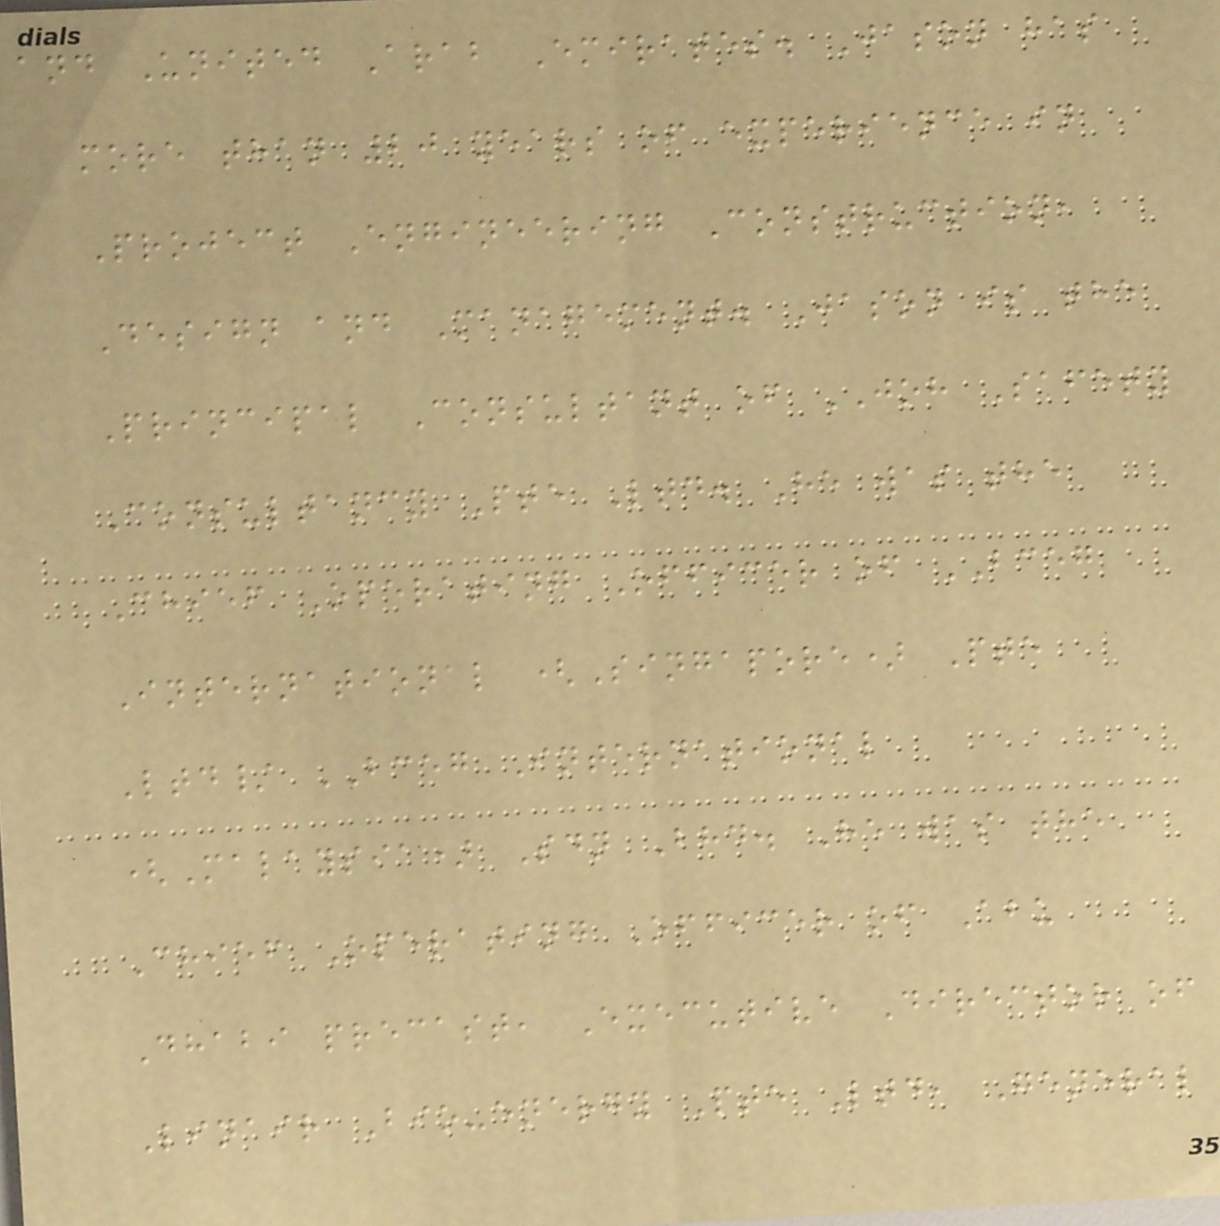and United Arab Emirates. Jason has
more than 20 years of experience in
Project Engineering Construction,
Design and Management. Jason is the
Principal Consultant of JOH Safety
Consultancy Pte Ltd. He was the
Chief Operating Officer of BCEG
International (Singapore) Pte
Ltd/ BCEG International
(Malaysia) Sdn Bhd. He was the
Chief Operating Officer of Abu
Dhabi precast, Executive Director of
Linair Bio-energy Pte Ltd, General
